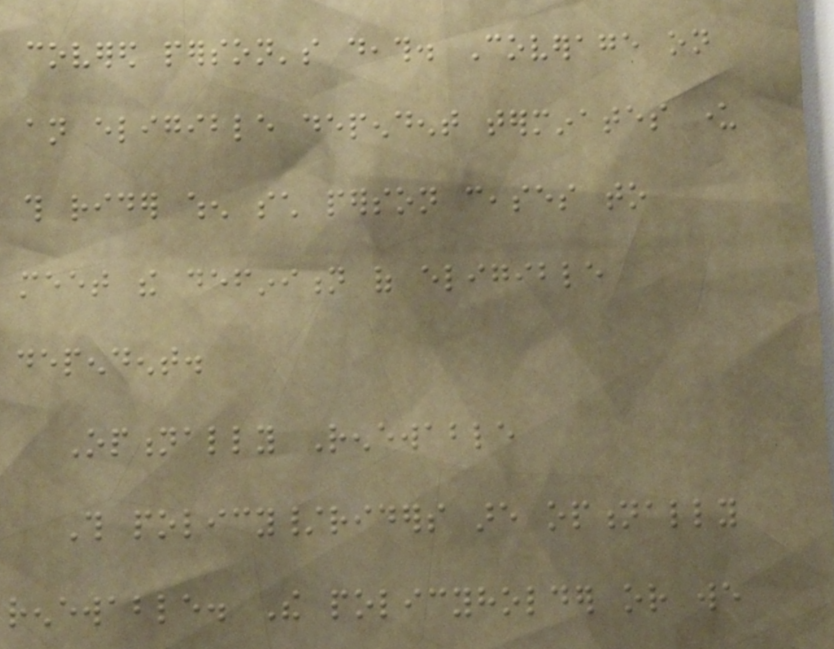covered person's death. Coverage on
an eligible dependent terminates under
this rider when such person ceases to
meet the definition of eligible
dependent.
Optionally Renewable
This policy/riders are optionally
renewable. The policyholder or we
